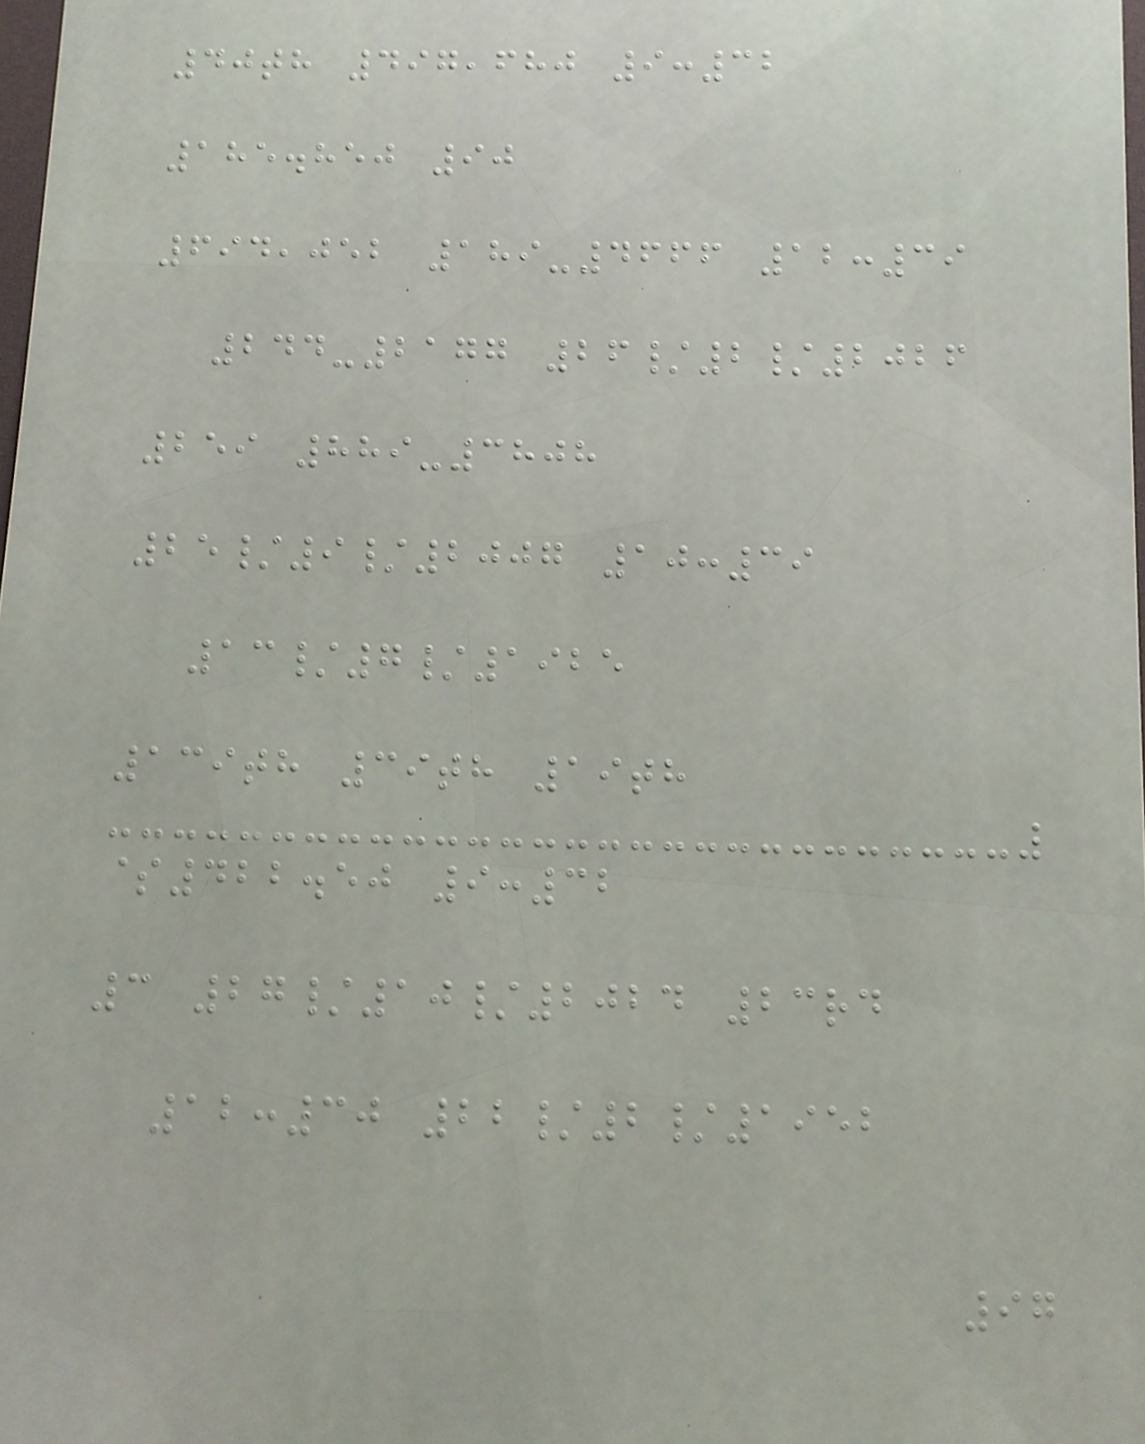40th 497,680 9:32
185.850 90
694,052 189-4666 12:39
244-2177 26/2/2026
259 889-3808
25/9/2007 10:39
13/7/1925
139th 39th 19th
$422.50 9:32
3 27/10/2024 23rd
12:30 22/2/1952
97
